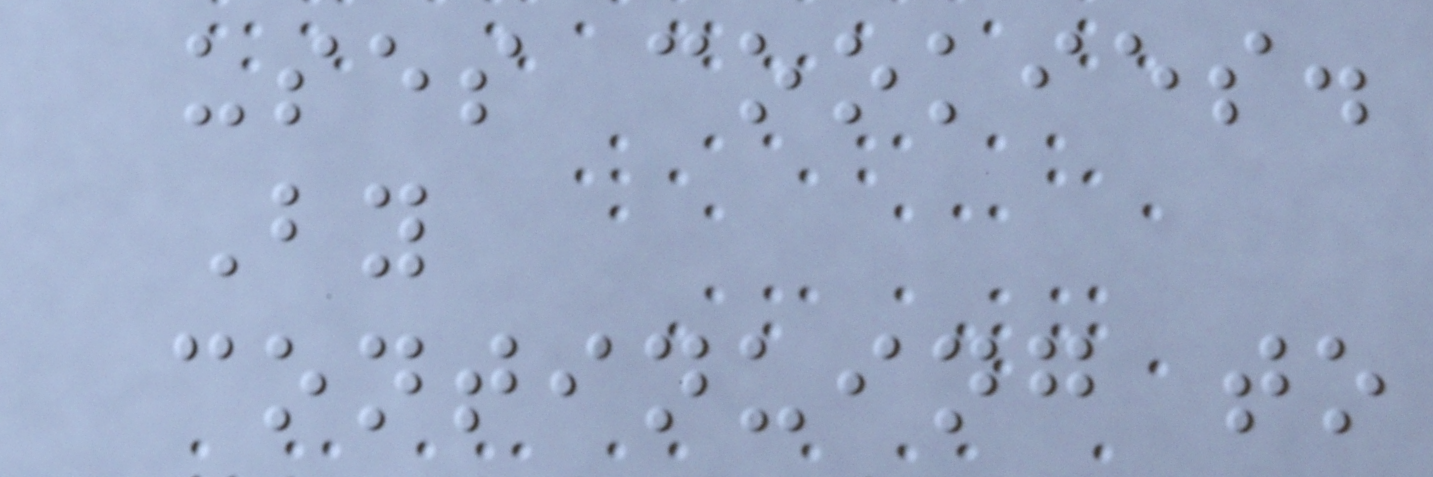uses cookies.
By
continuing to
